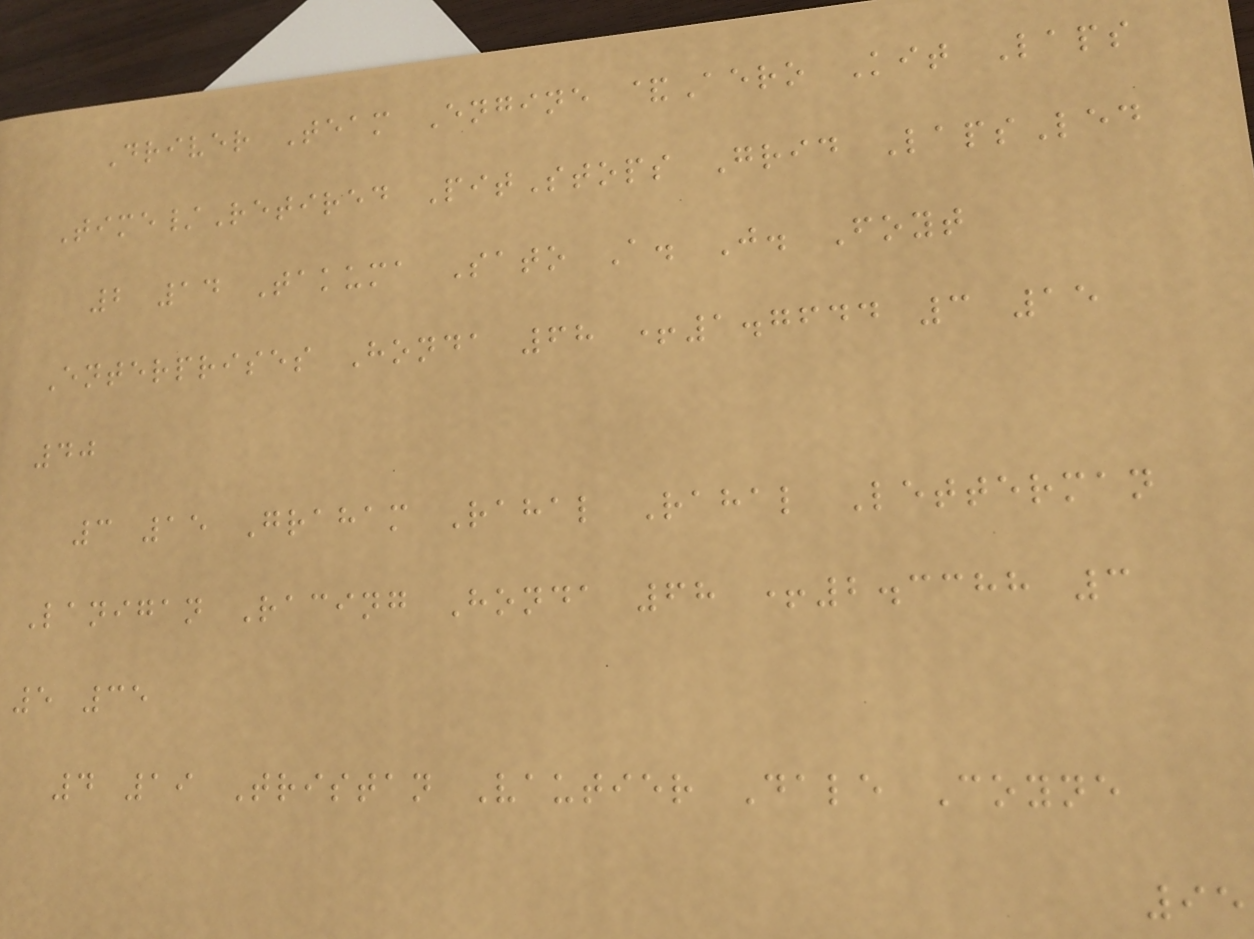Driver Team Engine &Aero Kit Laps
Time/Retired PitStops Grid LapsLed
2 14 Takuma Sato A. J. Foyt
Enterprises Honda 68 +1.7644 3 15
40
3 15 Graham Rahal Rahal Letterman
Lanigan Racing Honda 68 +2.3388 3
5 35
4 19 Tristan Vautier Dale Coyne
95
